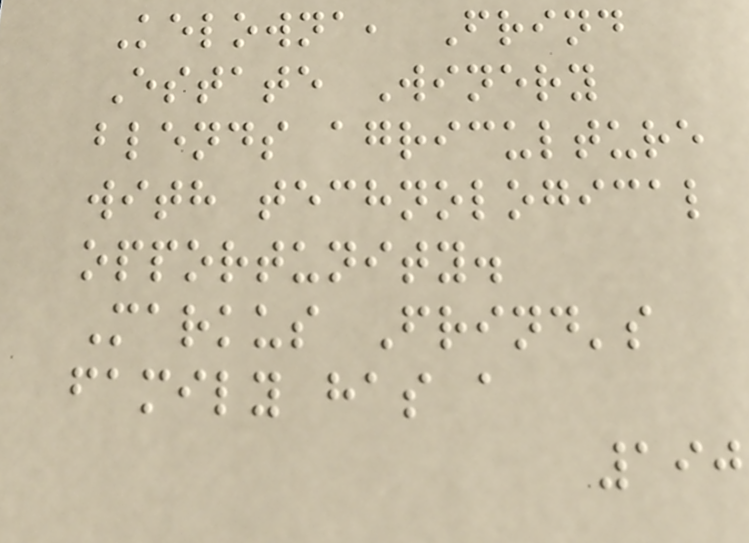Kelowna, Frind
Estate Winery
blends agriculture
with technological
opportunity.
Markus Frind's
family has a
190
